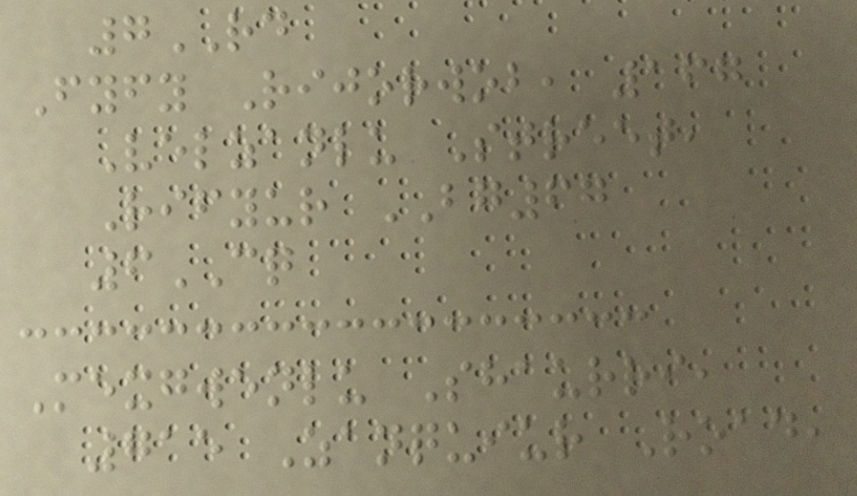7RD
Fyfy Rijorwob, 167
Velzanlu Street,
Rifyur BG67
6CQ
Mexgwenlu Shaurri,
715 Zanquiur Road,
